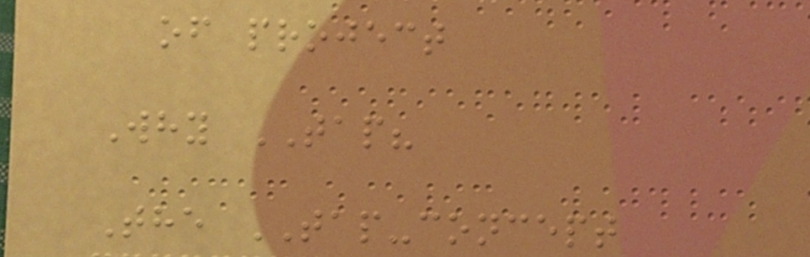of project
Why TAP?
The TAP-concept
